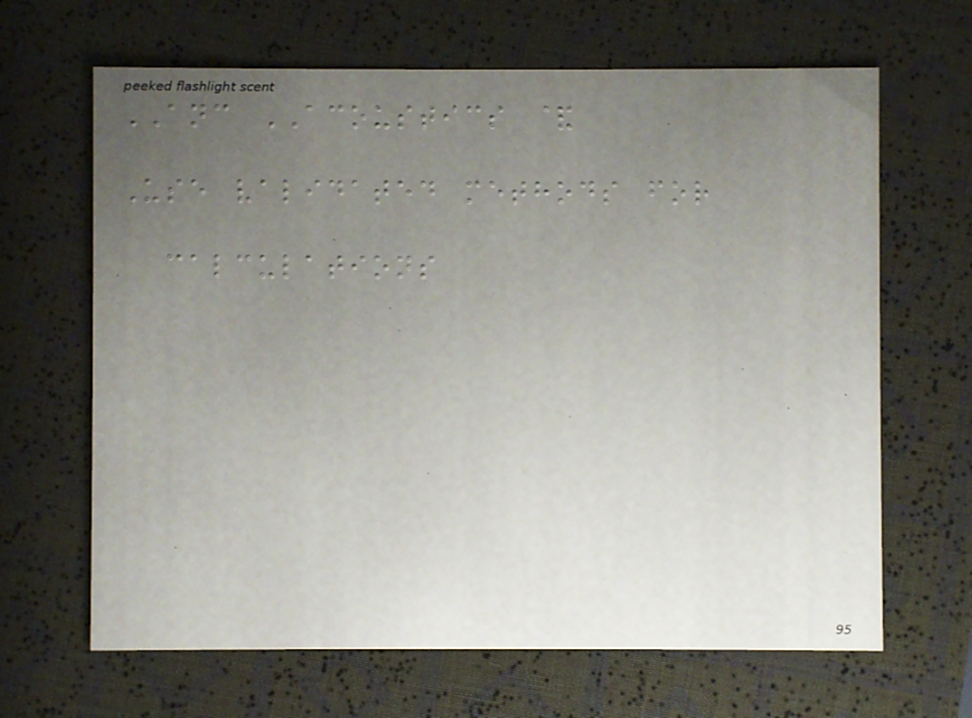ANC ACOUSTICS &
Use validated methods for
calculations
